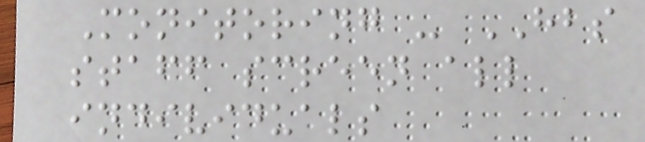Monitoring - HBS
staff screen all
individuals
